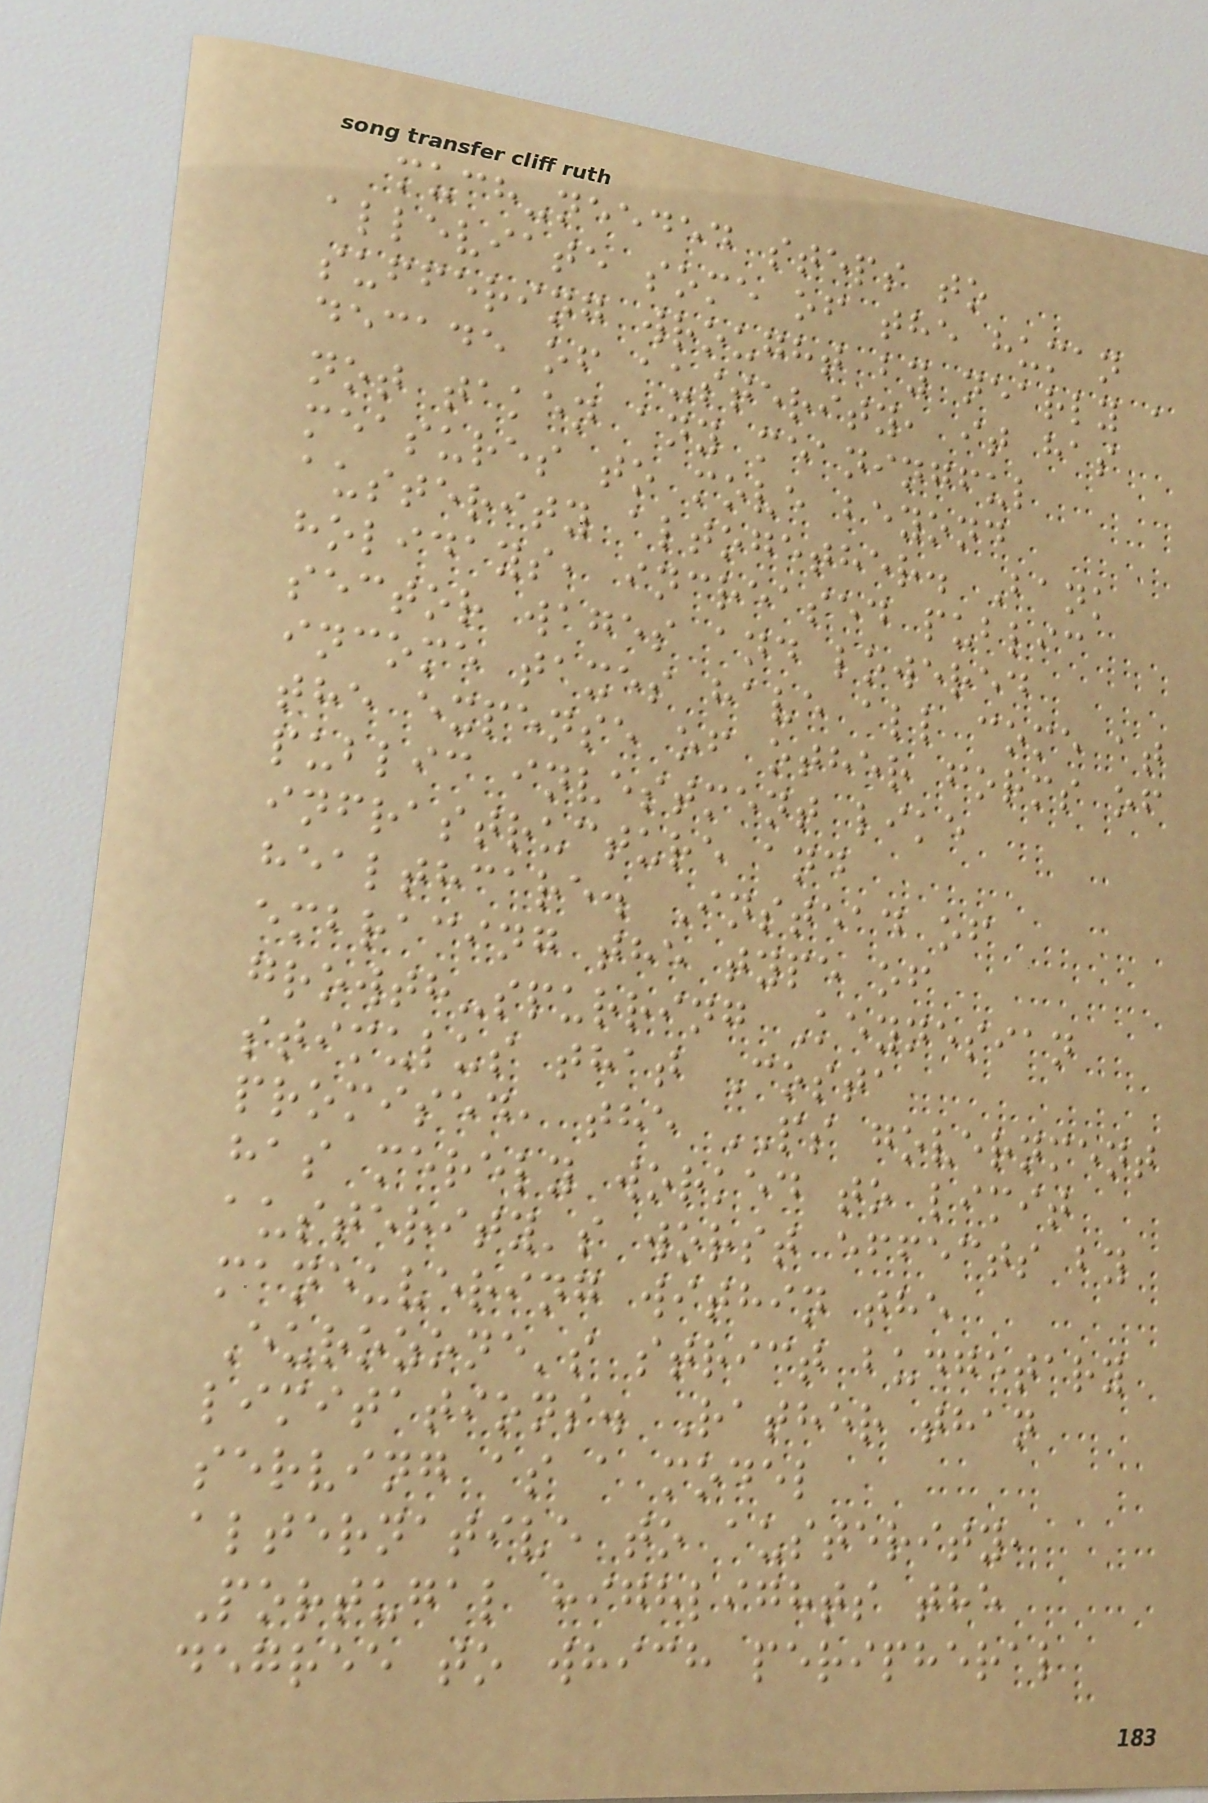much-needed steps to
alleviate some of the human
suffering wrought by nearly a
decade of austerity, it has
not taken any meaningful
measures to move beyond
austerity altogether. Bank
holidays, increased public
sector wages and lowered
income taxes have all come at
the expense of other forms of
public investment like
infrastructure and
healthcare. Instead of
embracing the type of
growth-spurring Keynesian
stimulus that Costa
promised, the PS government
has merely worked to limit
austerity's worst effects by
maneuvering within the
Eurozone's strict budgetary
limitations. Rather than
serving as a model
alternative to austerity,
Portugal highlights the
degree to which peripheral
